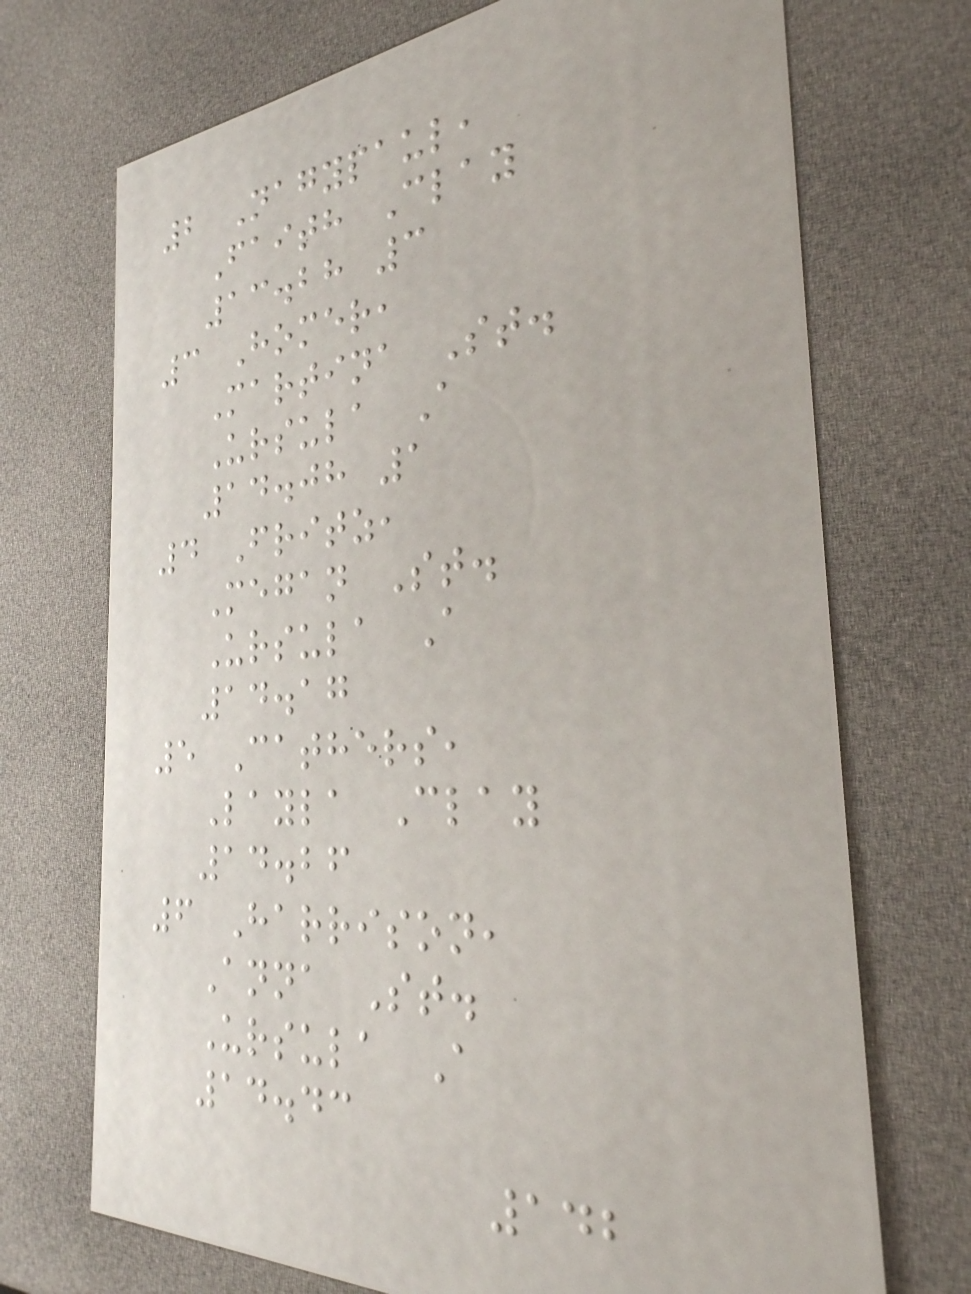2 Nagypaul,
Faith Clay
13.28 3
3 Homer,
Martina St.
Ursula A
14.08 1
4 Fritz,
Megan St.
Ursula A
14.17
5 Cathers,
Layla Clay
14.26
6 Harrison,
Anna St.
Ursula A
14.43
142
